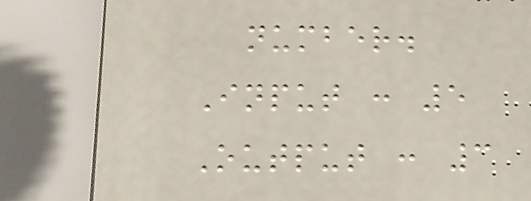number.
Input : 5
Output : 3
